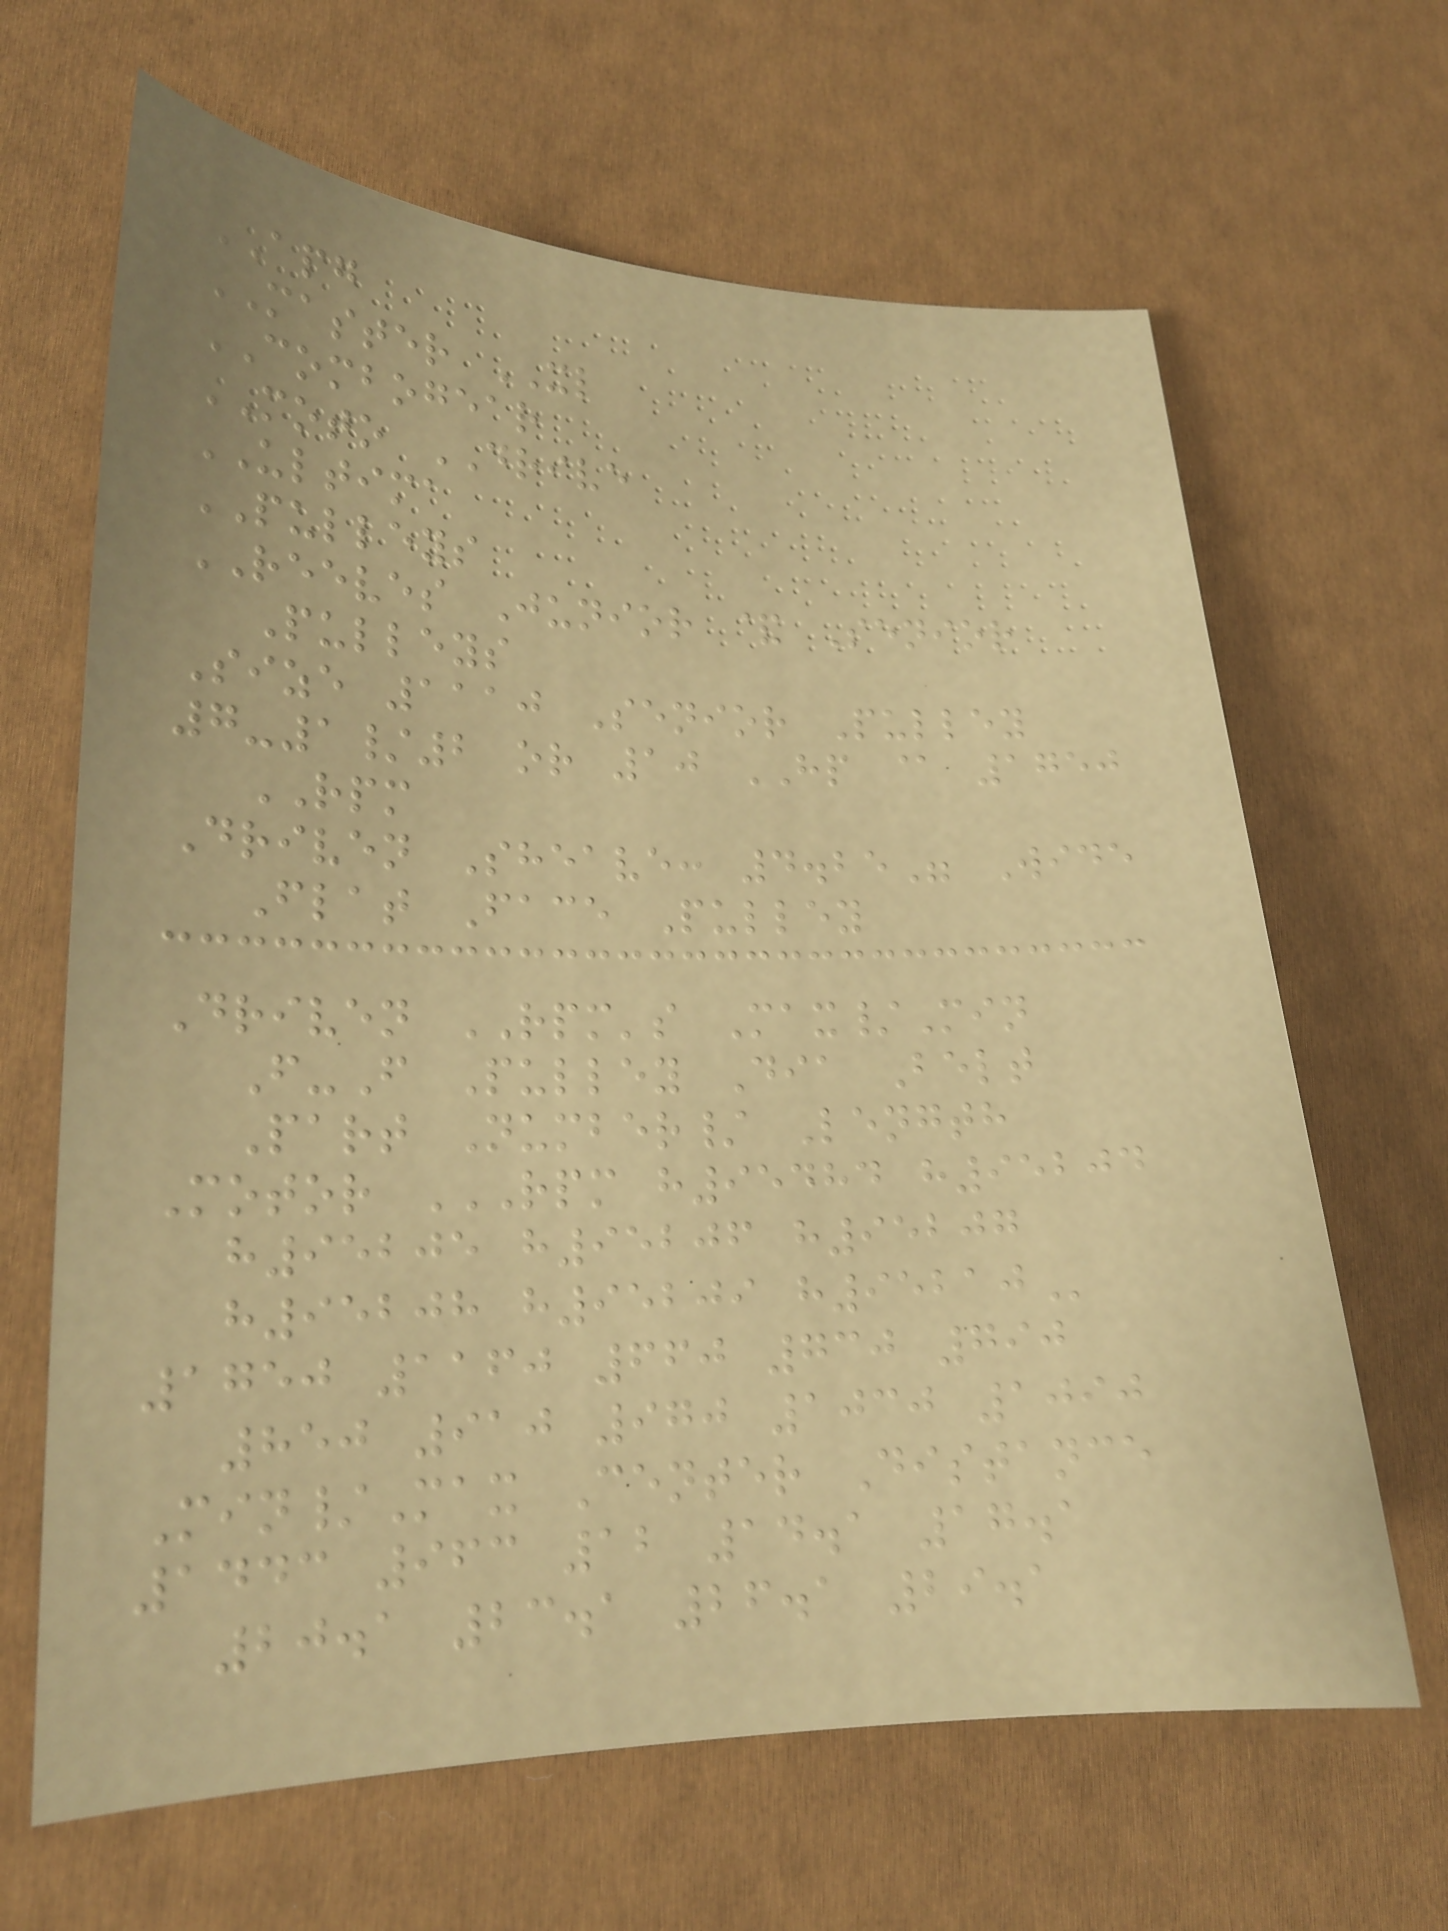APG
MASTER XL
COMBOGEAR
MOTO DRIVE
ULTIMA
PULLEYS
REEVES Junior & Senior
Pulleys
Size 1110 Senior Pulley
7-1/2 or 10 HP @ 1750
RPM
Driven Sheave: 4.25" Wide
Flat Face Pulley
Driven RPM's Max/Min
F-F Pulley Dia Belt
Part Number/ Length
Motor RPM H95484 H95204
H95205 H95206 H95207
H95208 H95209 H95210
1750 1160 660 730 790
850 910 970 1030 1090
Min/Max Center Distance
1443 963 12 14.1 17.1
20.1 23.1 26.1 29.1
